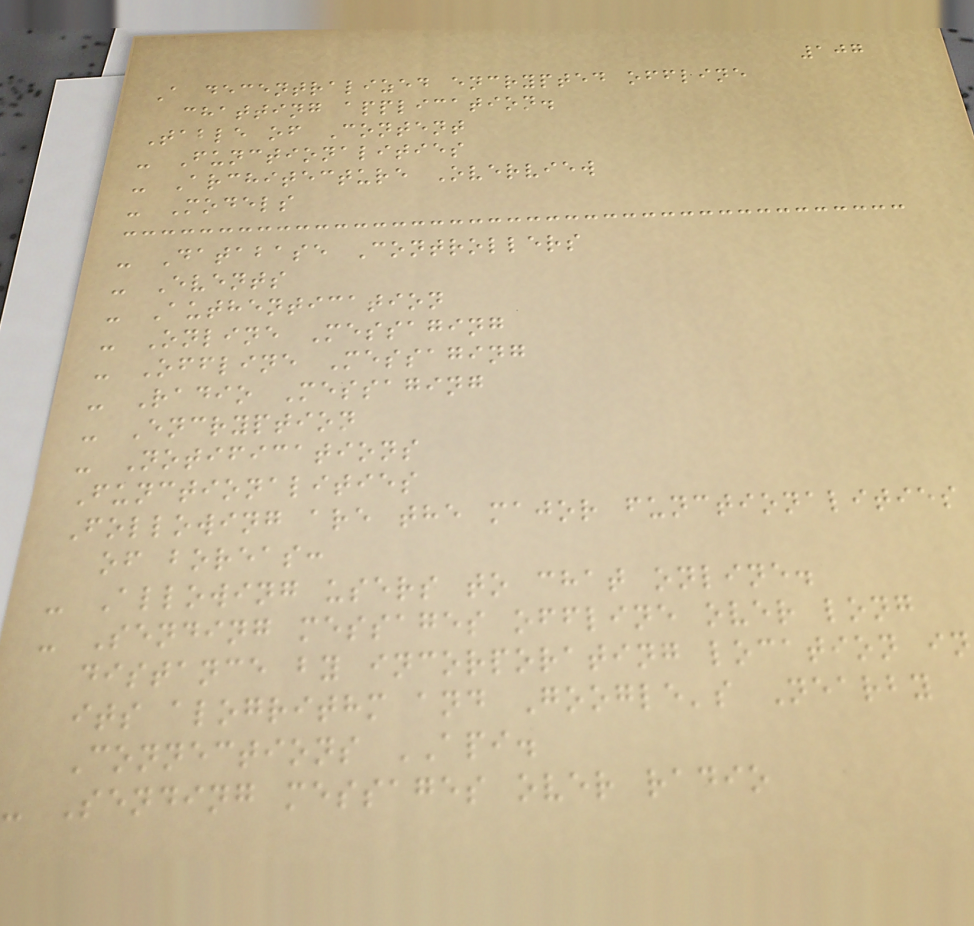107
A decentralized encrypted offline
chatting application.
Table of Content
- Functionalities
- Architecture Overview
- Models
- Database Controllers
- Events
- Authentication
- Online Messaging
- Offline Messaging
- Radio Messaging
- Encryption
- Notifications
Functionalities
Following are the major functionalities
of boreas:
- Allowing users to chat online.
- Sending messages offline over long
distance by incorporating location in
its alogrithm and Google's Nearby
Connections API.
- Sending messages over radio
